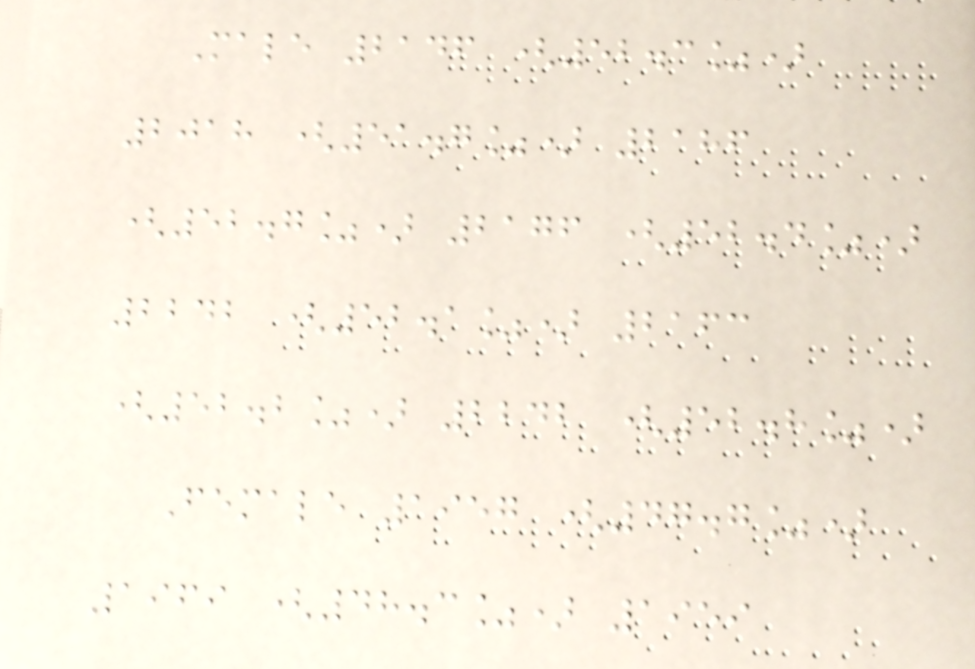Male 2146 (52.3%)
2018 (51.7%) 2186
(52.7%) 2176 (52.4%)
2242 (52.1%) 2163
(52.2%) 2242 (52.8%)
Female 1957 (47.7%)
1969 (48.3%) 1959
